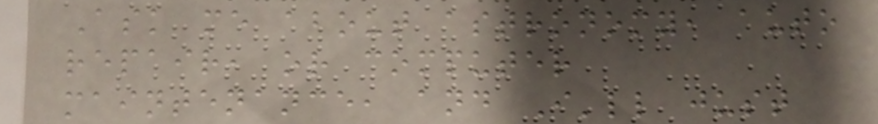Ask me about astronomy, auto
repair, or computer
maintenance, and I'll just
